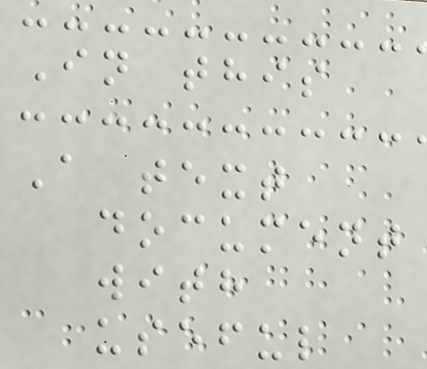In this
A text
document
with
useful
